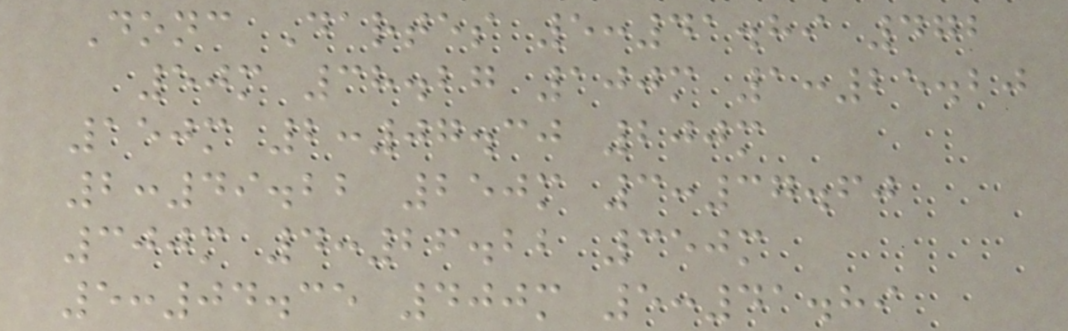Donc Dartes 5:41.89 472
50m 38.27 100m 1:25.20
150m 2:07.30 200m
2:49.22 250m 3:37.60
300m 4:26.22 350m
5:04.35 400m 5:41.89
